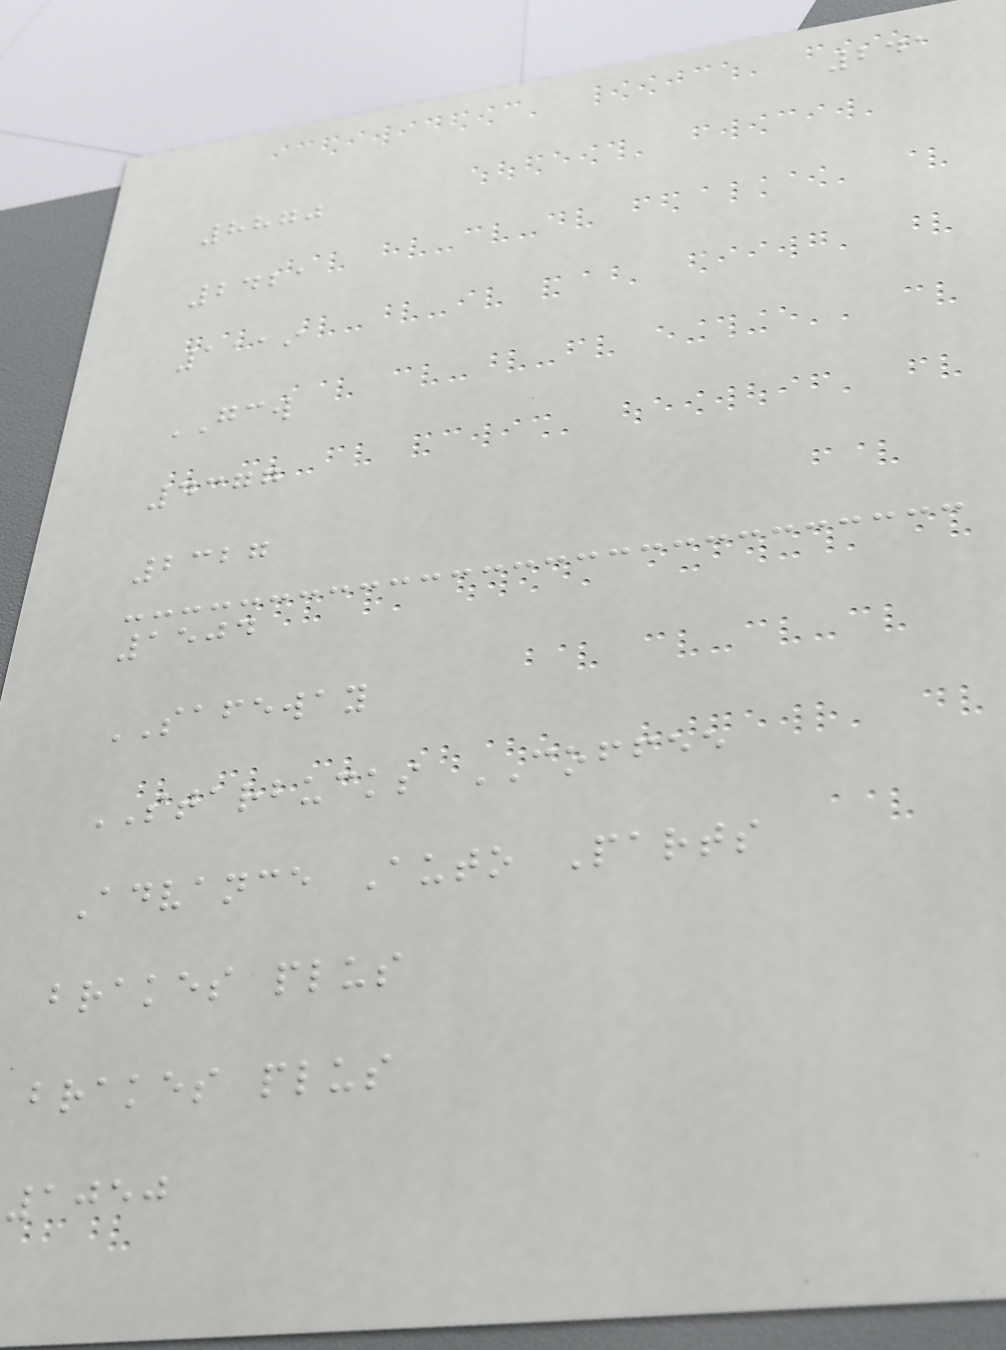241
8870
2421
1119
GCW
4377
2327
1504
SAFEWAY
STARBUCKS COFFEE
Advance Auto Parts
brakes plus
brakes plus
1050
